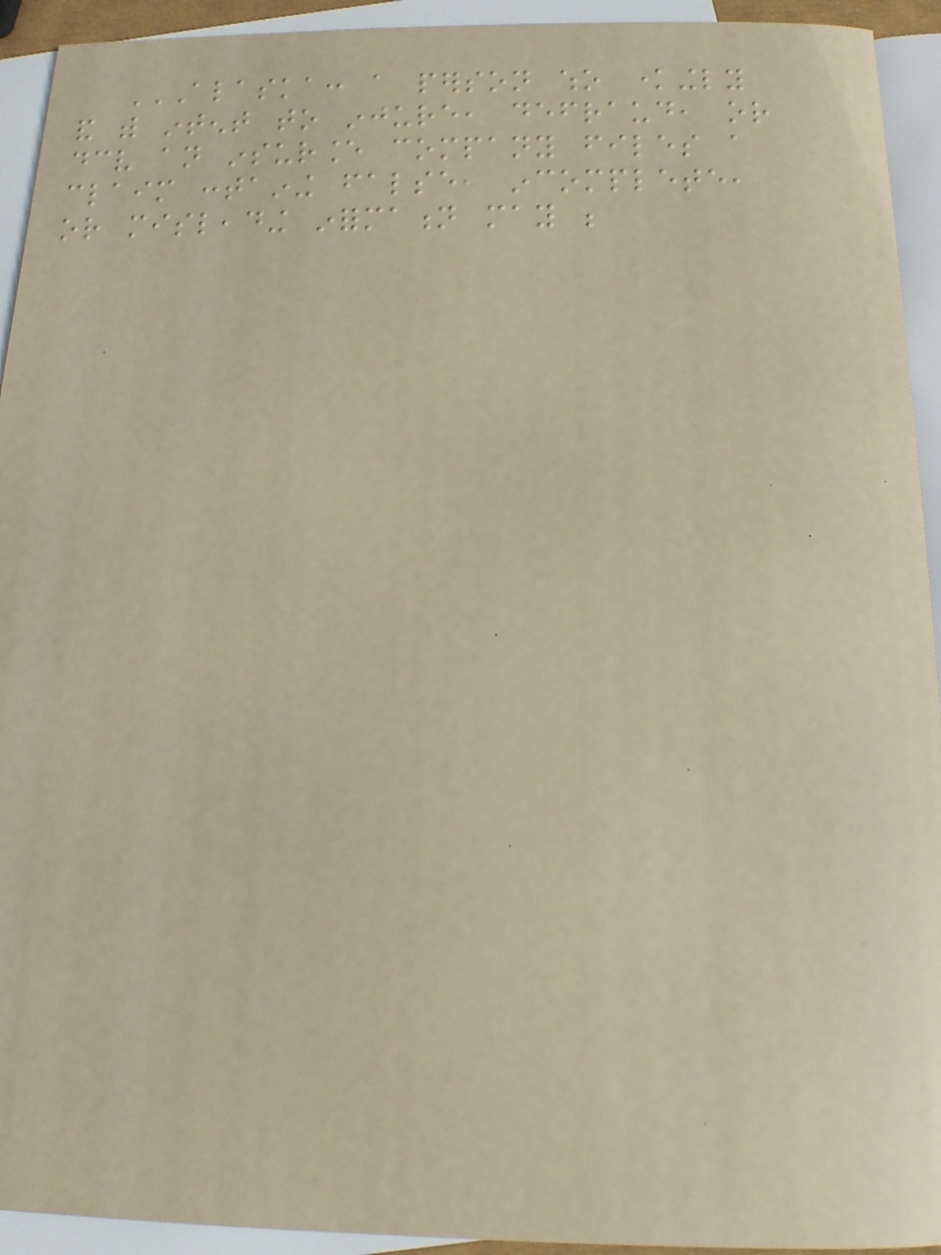ALASKA: A PERSON WHO KNOWINGLY
AND WITH INTENT TO INJURE, DEFRAUD, OR
DECEIVE AN INSURANCE COMPANY FILES A
CLAIM CONTAINING FALSE, INCOMPLETE,
OR MISLEADING INFORMATION MAY BE
